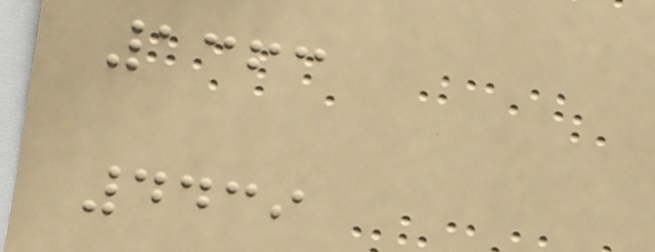1363
4439
